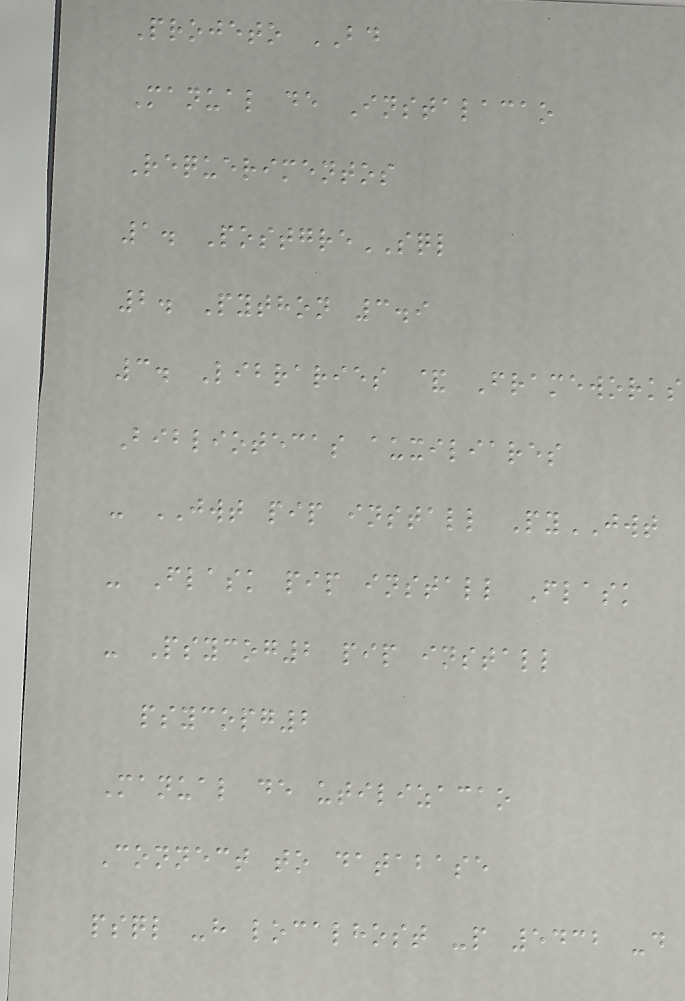Projeto BD
Manual de Instalacao
Requerimentos
1. PostgreSQL
2. Python 3.9
3. Libraries & Frameworks
Bibliotecas auxiliares
- JWT pip install PyJWT
- Flask pip install Flask
- Psycog2 pip install
psycopg2
Manual de utilizacao
Connect to database
psql -h localhost -p 5432 -d
